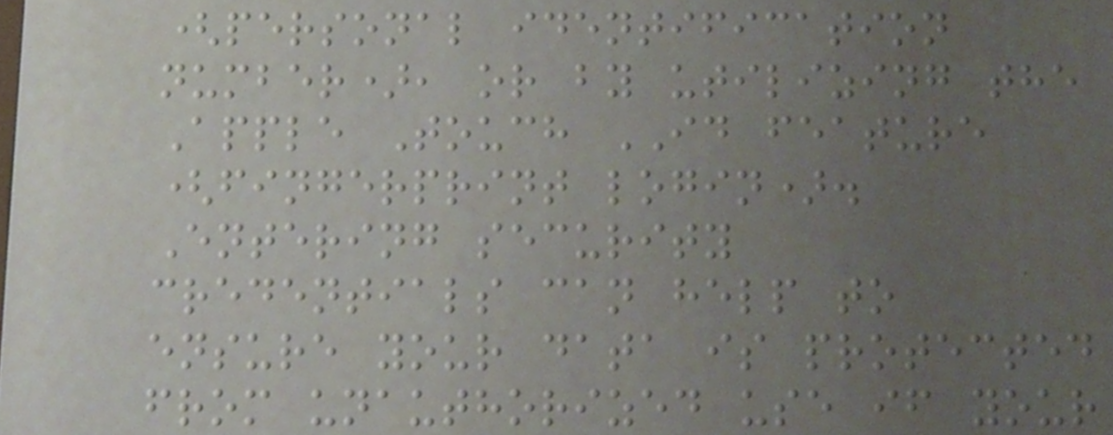(personal identification
number), or by utilizing the
Apple Touch ID feature
(fingerprint login).
Entering security
credentials can help to
ensure your data is protected
from unauthorized use if your
